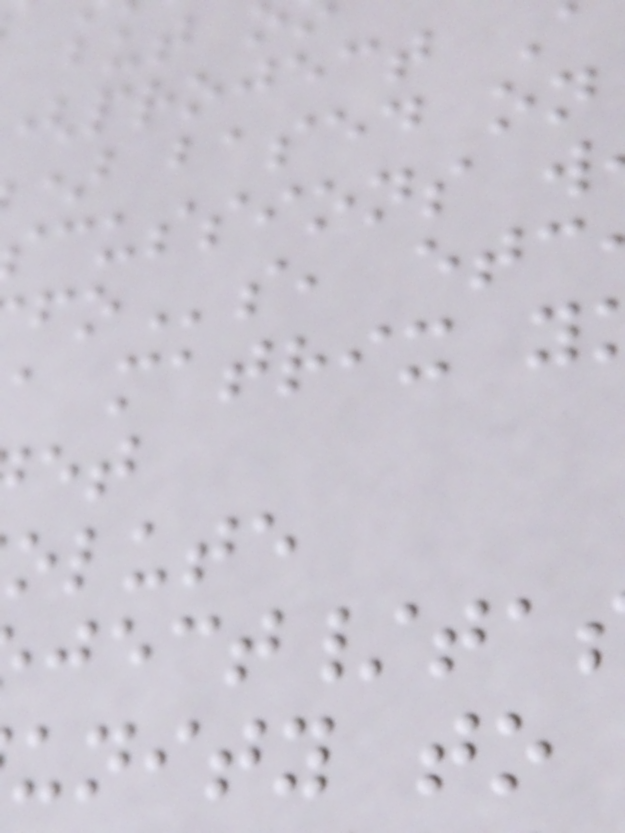) based on
cussions w
a matrix y
unity to
